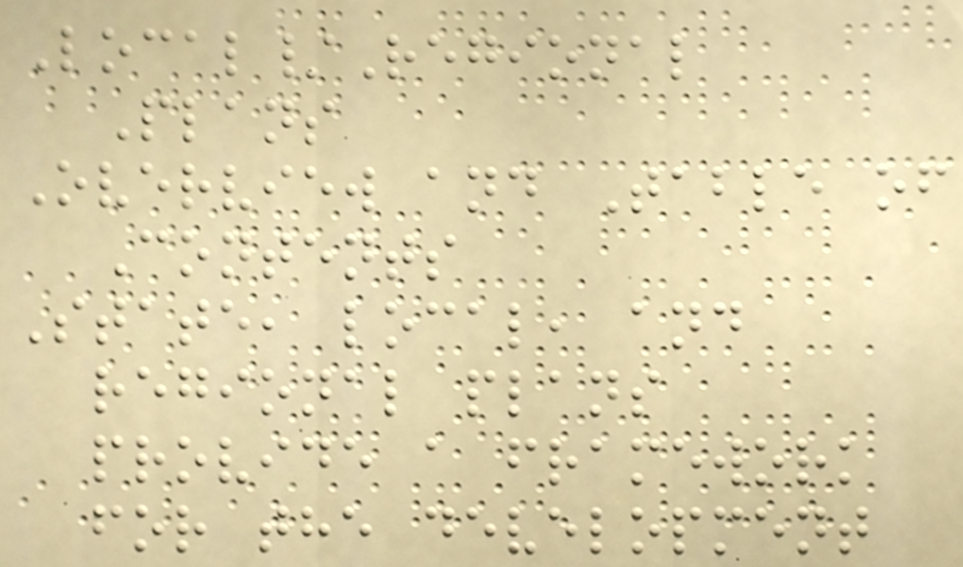Local/Regional
Plans
Overview and Table of
Contents
State, local, and
regional plans
provide a framework
for the development
